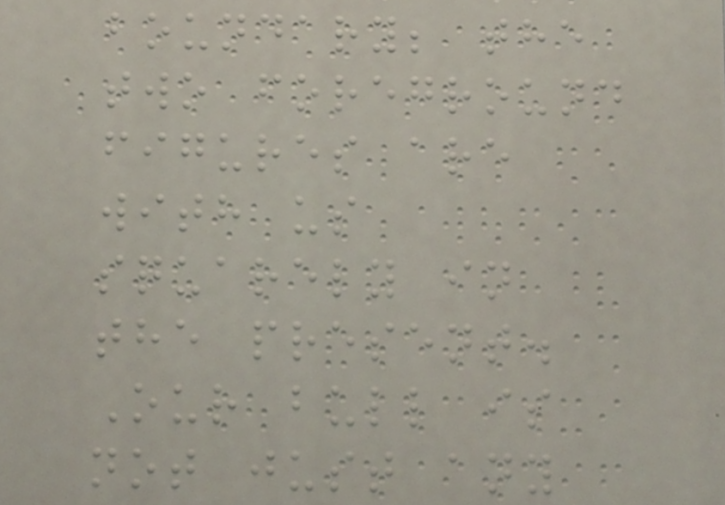boundary; the
two foreground
figures are
with us
squarely in
the present.
Our bull is
not just any
